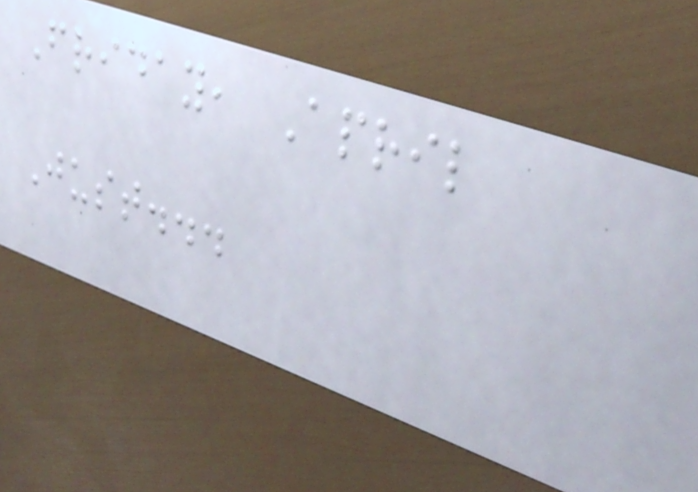Friday, April
Just...
